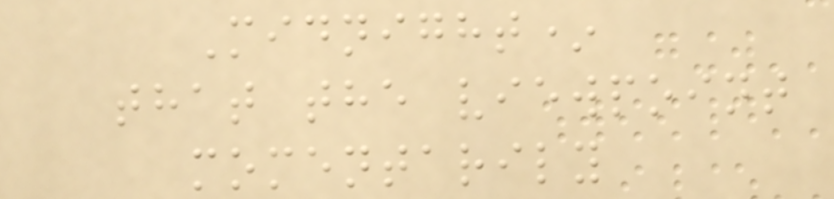Midnight*
that the viewpoint
momentarily
